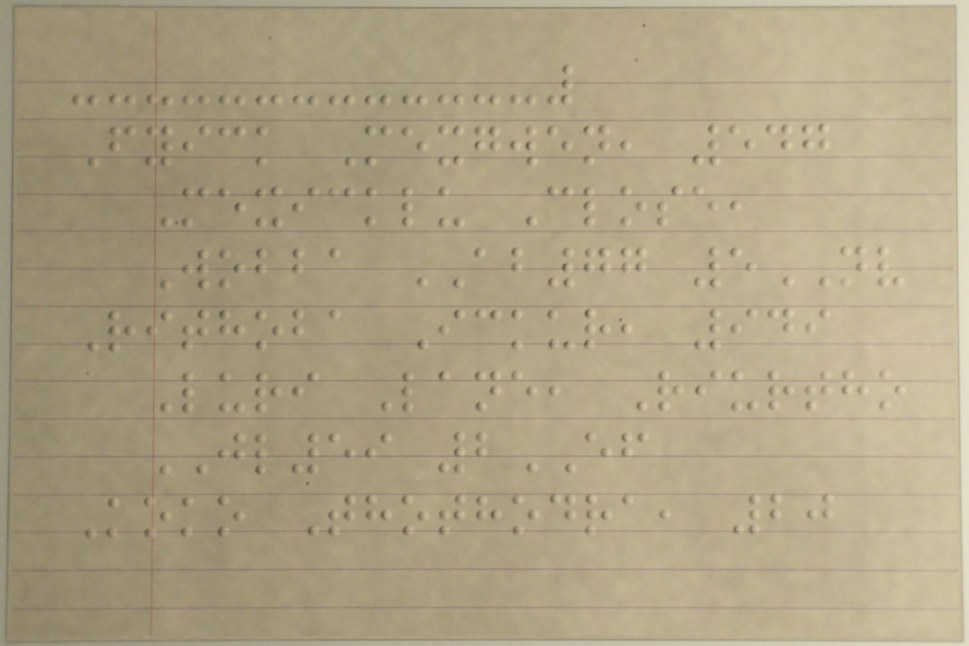Fyick Mexgwen, 547
Mexicklu Close,
Wobba AB77 5NV
Rithoba Ickur, 949
Luri Lane, Riurtho
JL59 2EF
Koko Thothodra, 20
